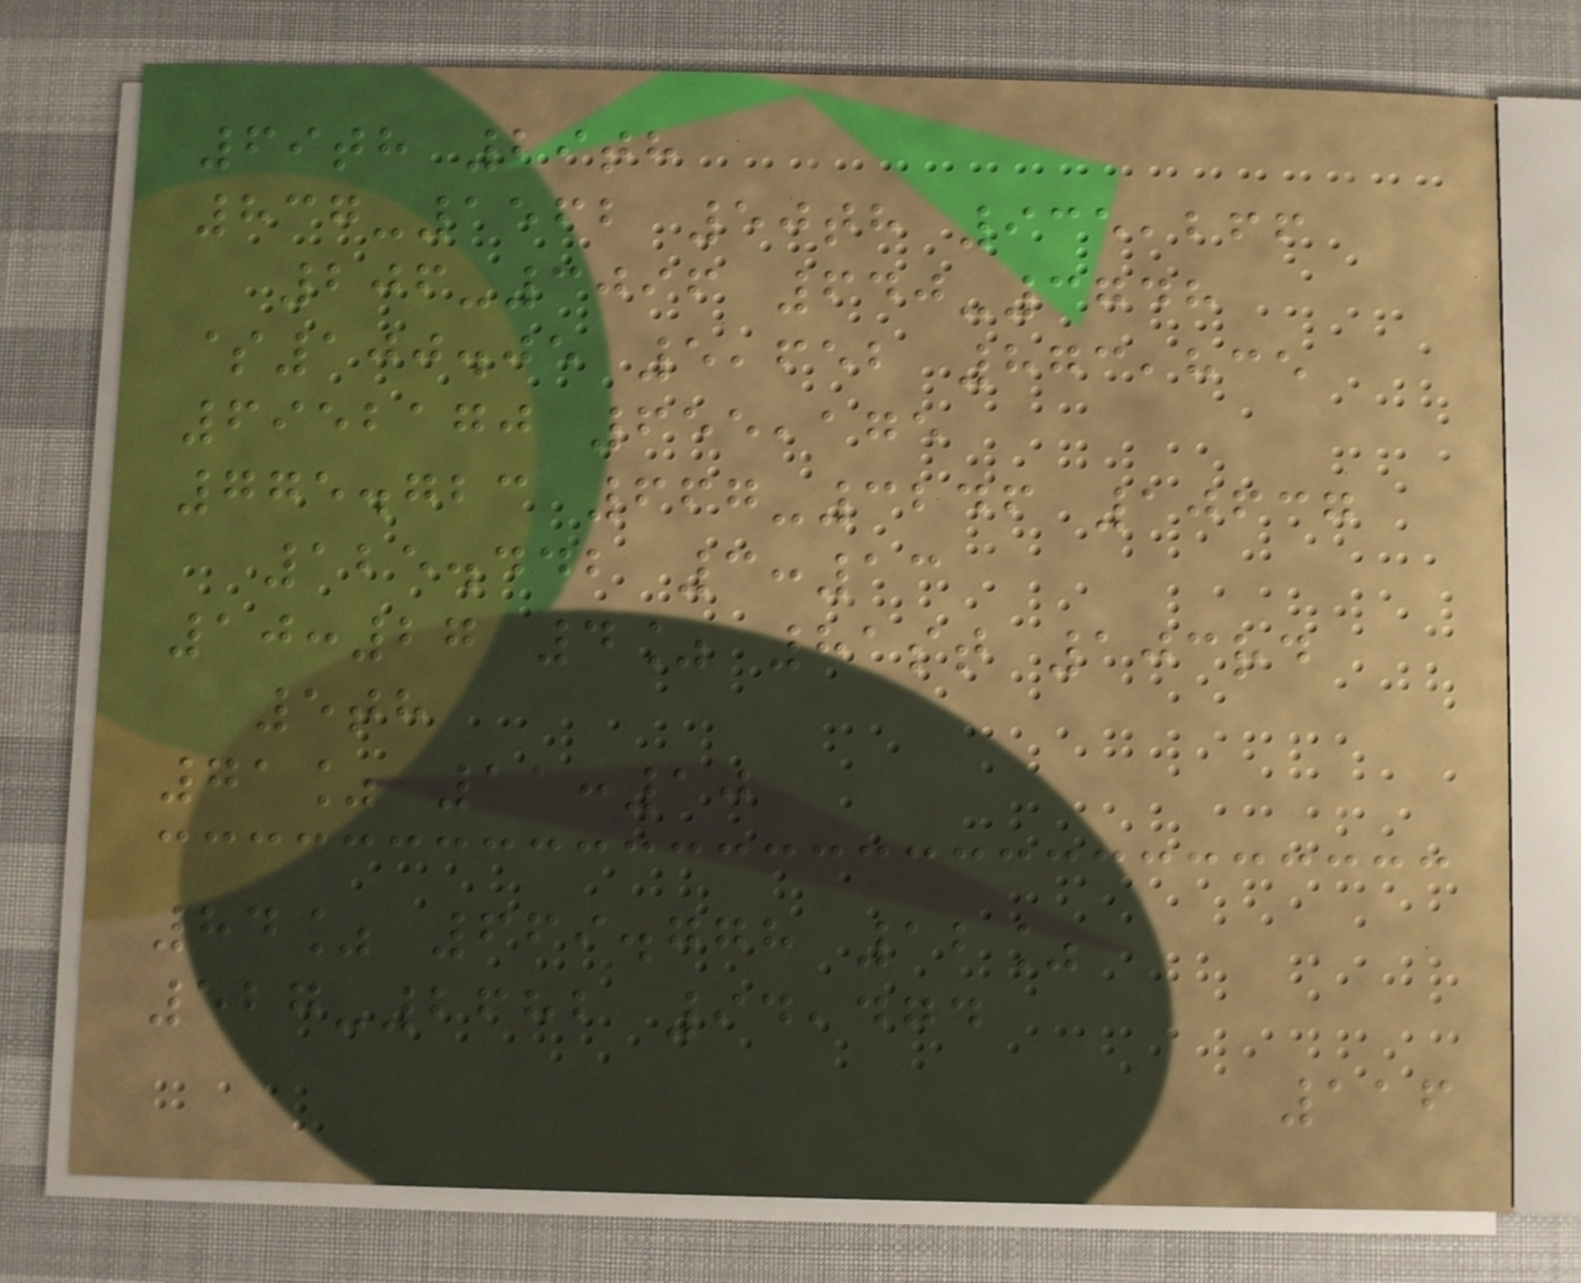69th 29th
837-1562 50th 935,266
206-3096 640-3748
$100.05 5,652 873,835
6952170 655,175
775.723 667-3246 10637
125.442 3:13
10:27 4% 81st 103rd
5th
71% 11:10
84% 669.778 12%
527-2682 94,474
116
